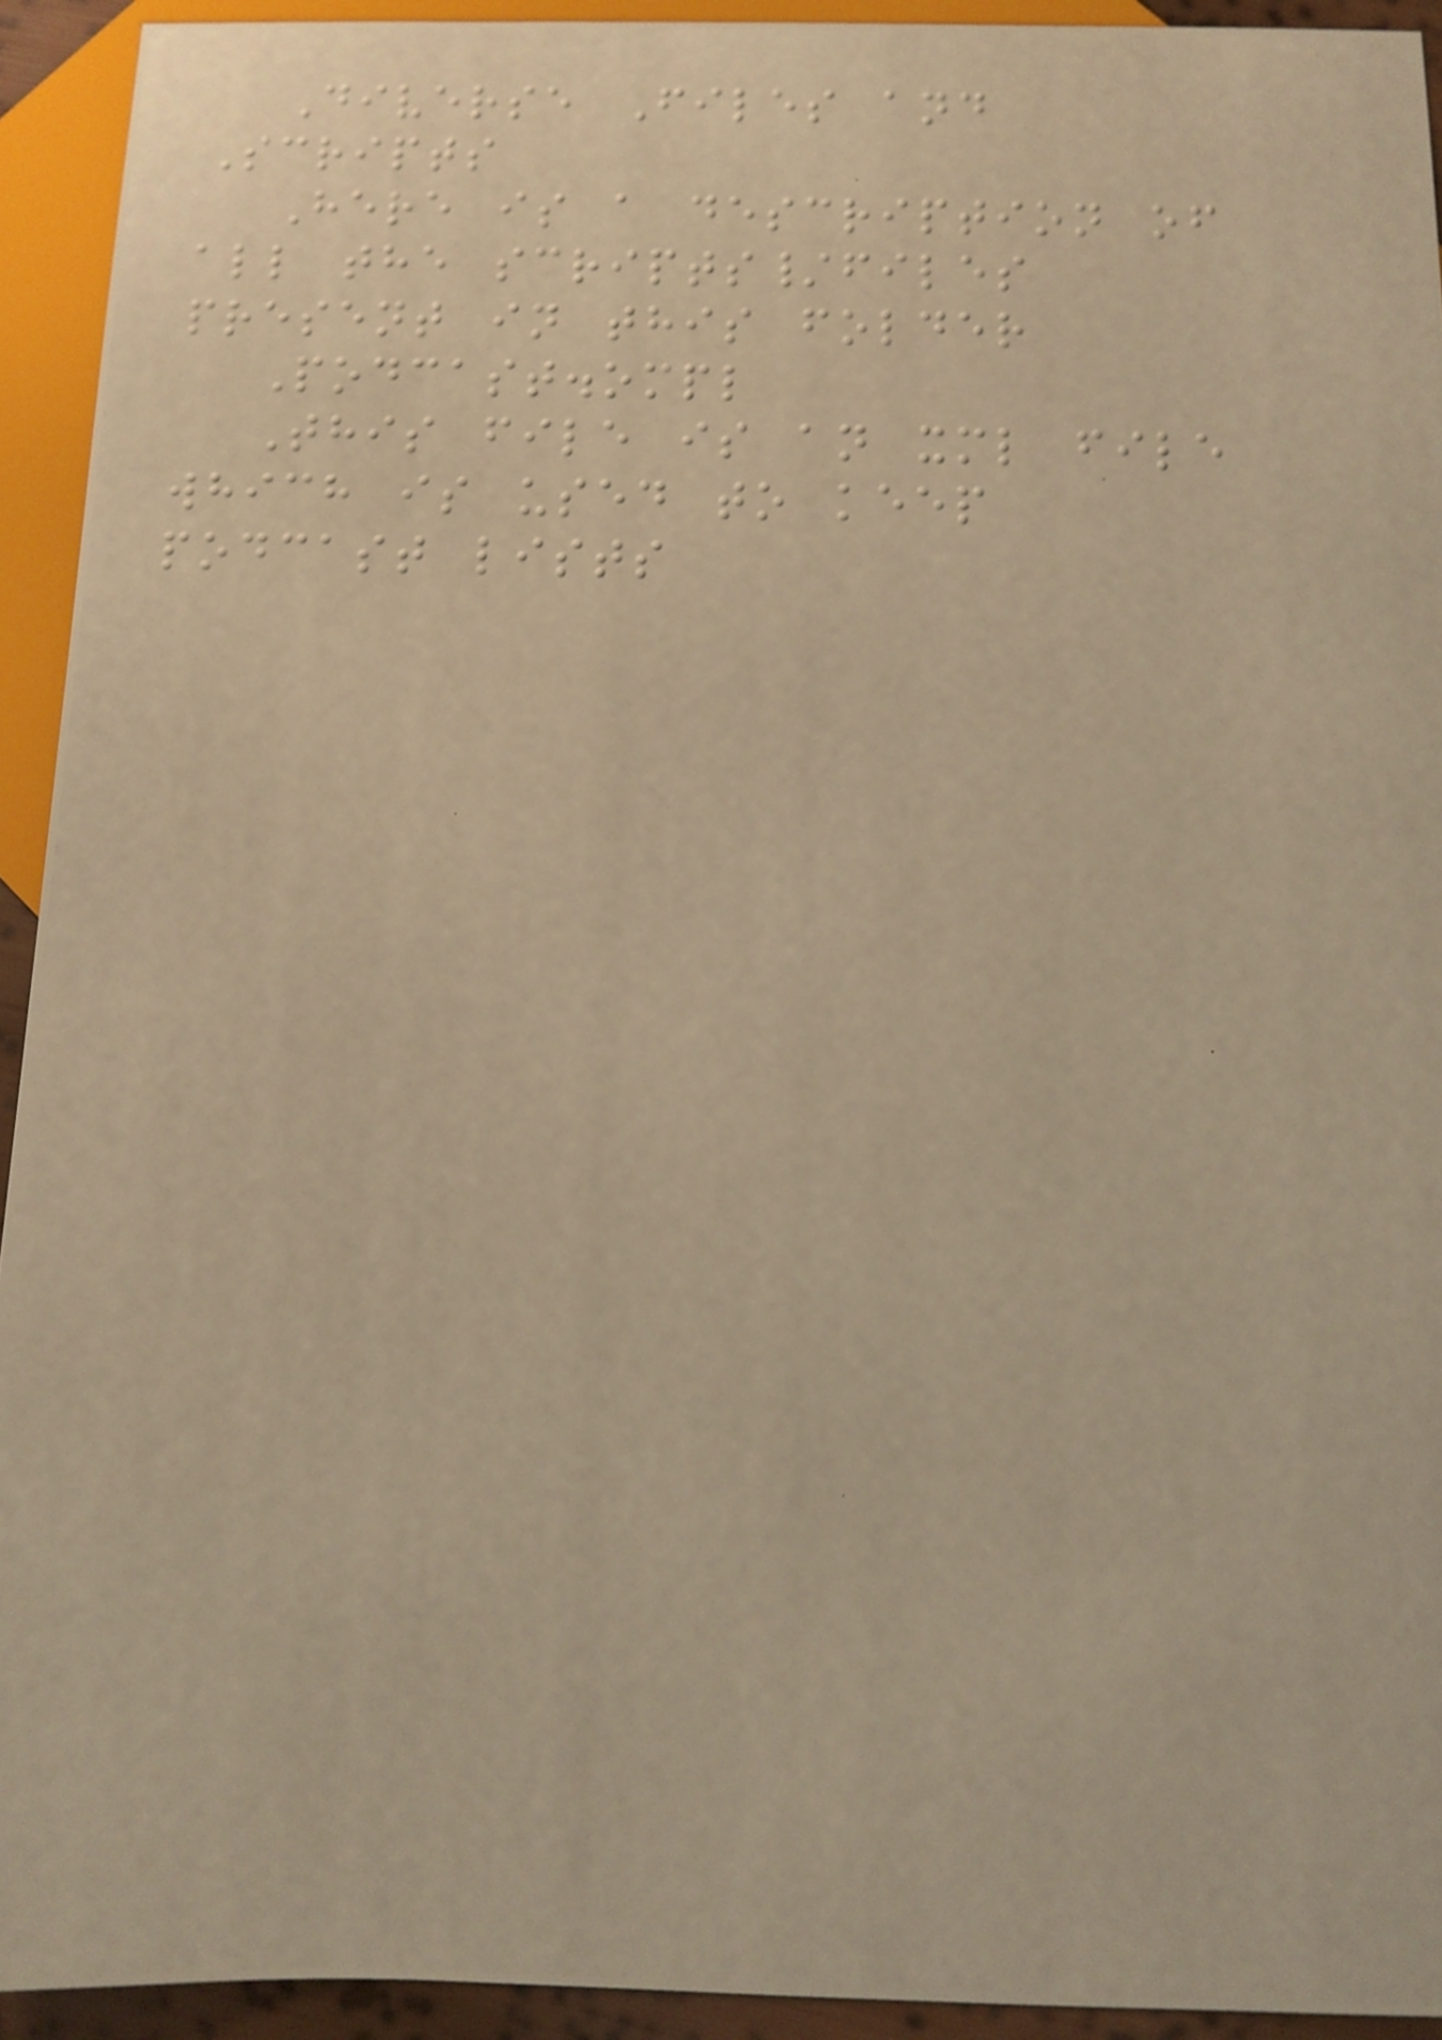Diverse Files and
Scripts
Here is a description of
all the scripts/files
present in this folder
Podcast.ompl
This file is an xml file
which is used to keep
podcast lists
